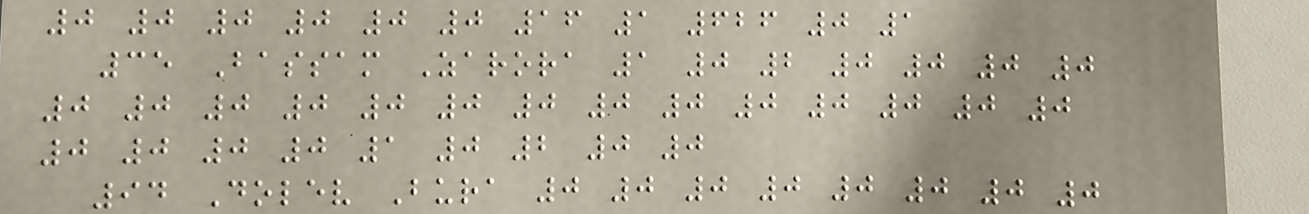0 0 0 0 0 0 16 1 626 0 1
35 Bassam Zarora 1 0 2 0 0 0 0
0 0 0 0 0 0 0 0 0 0 0 0 0 0
0 0 0 0 1 0 2 0 0
94 Dolev Bura 0 0 0 0 0 0 0 0
